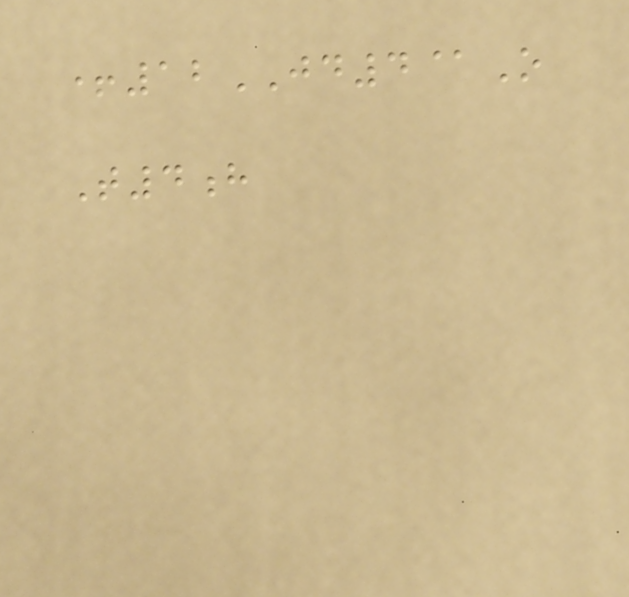+12JD4@O
T4h
